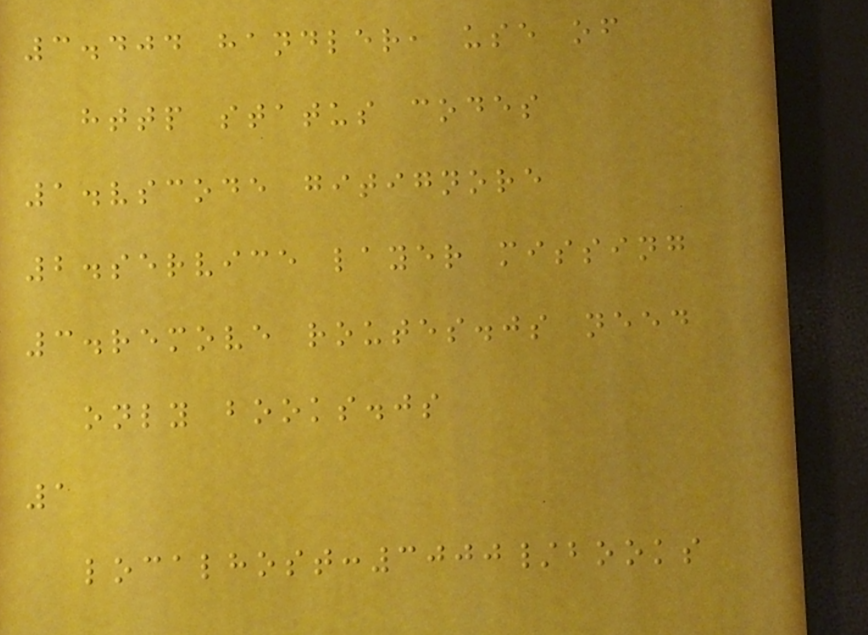3.404 handler, use of
http status codes
1.vscode gitignore
2.service layer missing
3.remove routes.js need
only books.js
1
localhost:3000/books
